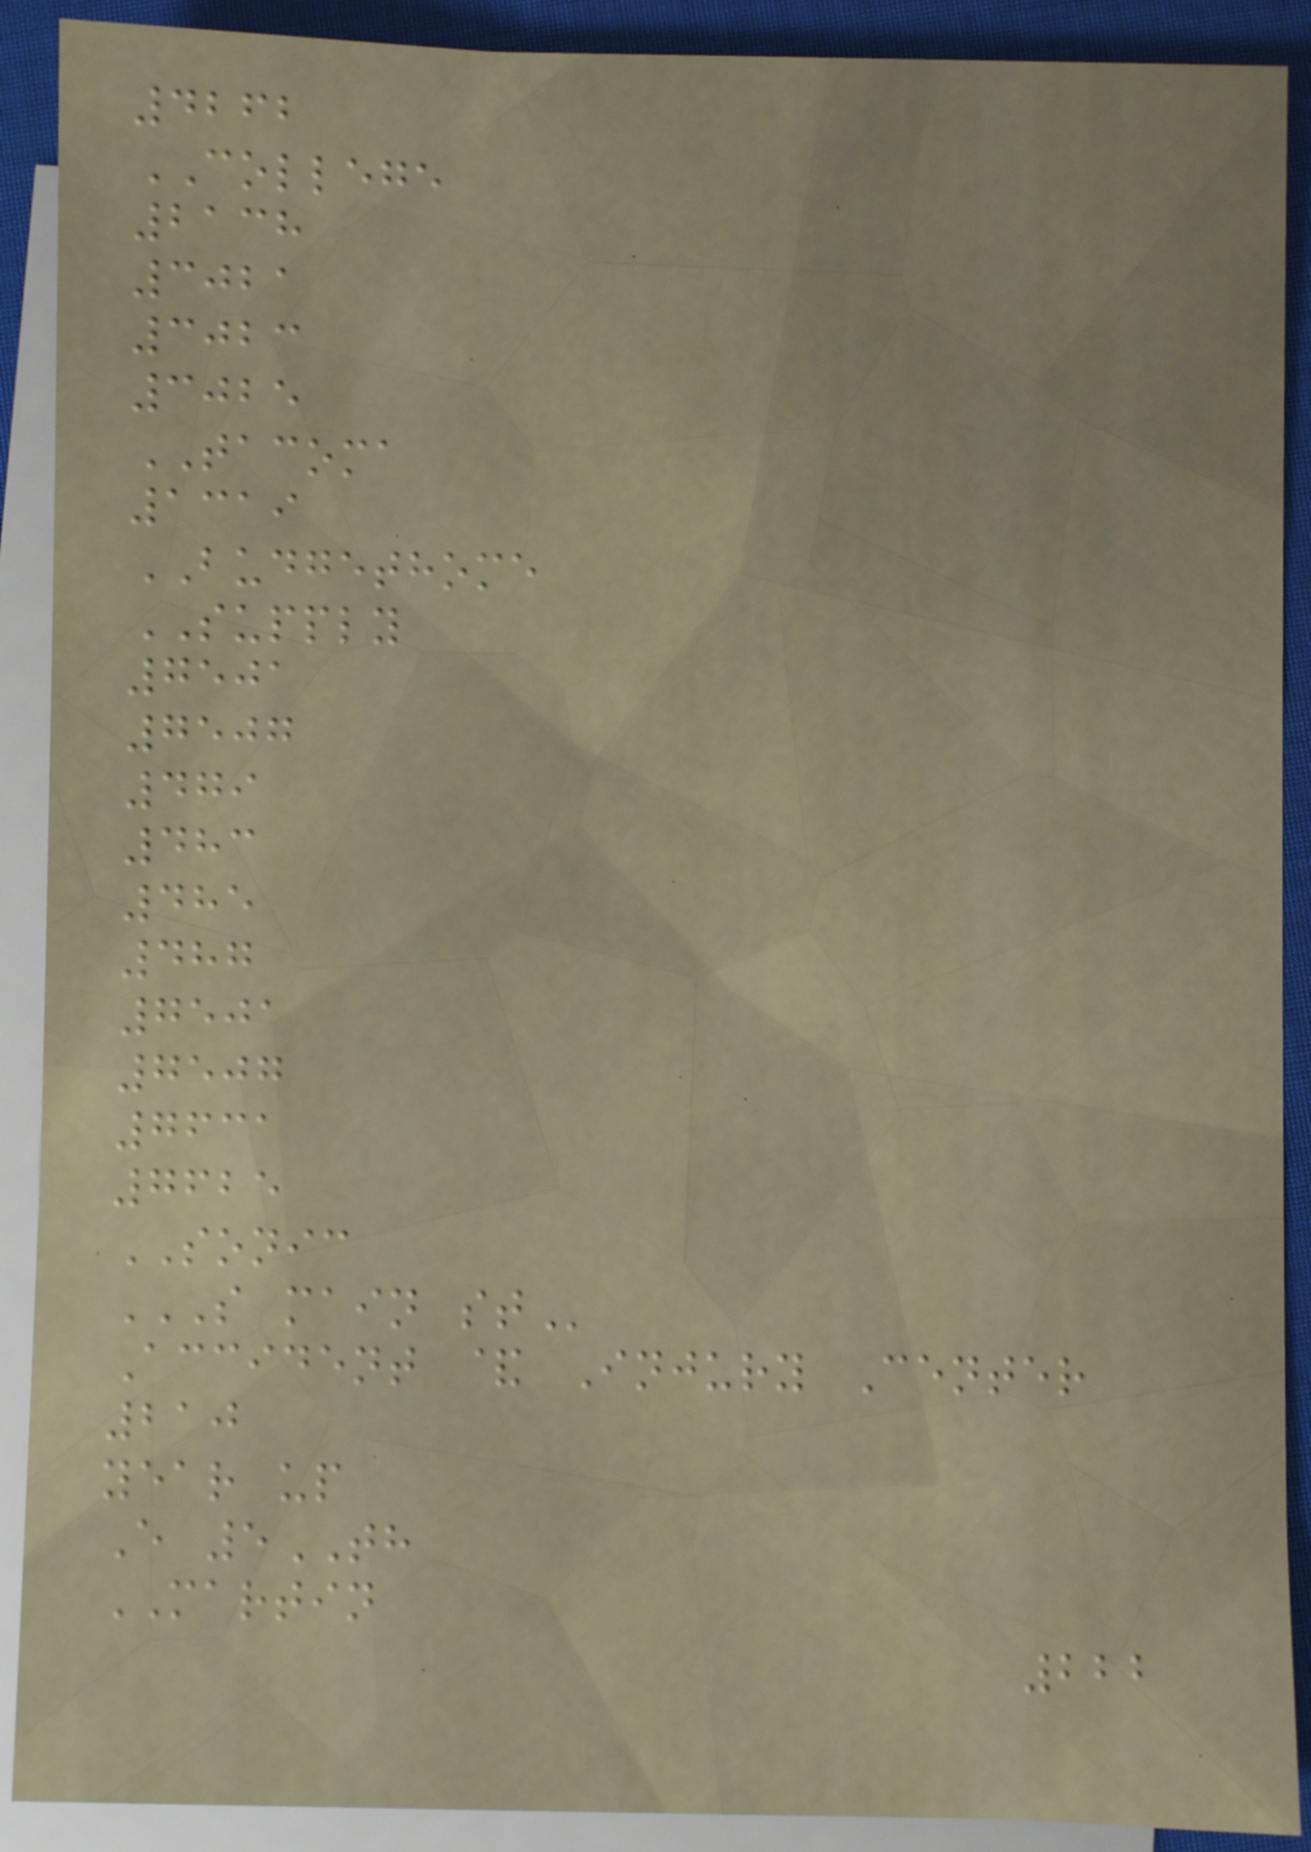4262
COLLEGE
2138
3021
3023
3025
TACOMA
1319
BUDGETHOME
SUPPLY
7501
7507
479
483
485
487
7501
7507
7631
7625
SONIC
S MAIN ST
Accident & Injury Center
210
year up
E 5TH
MARTIN
222
